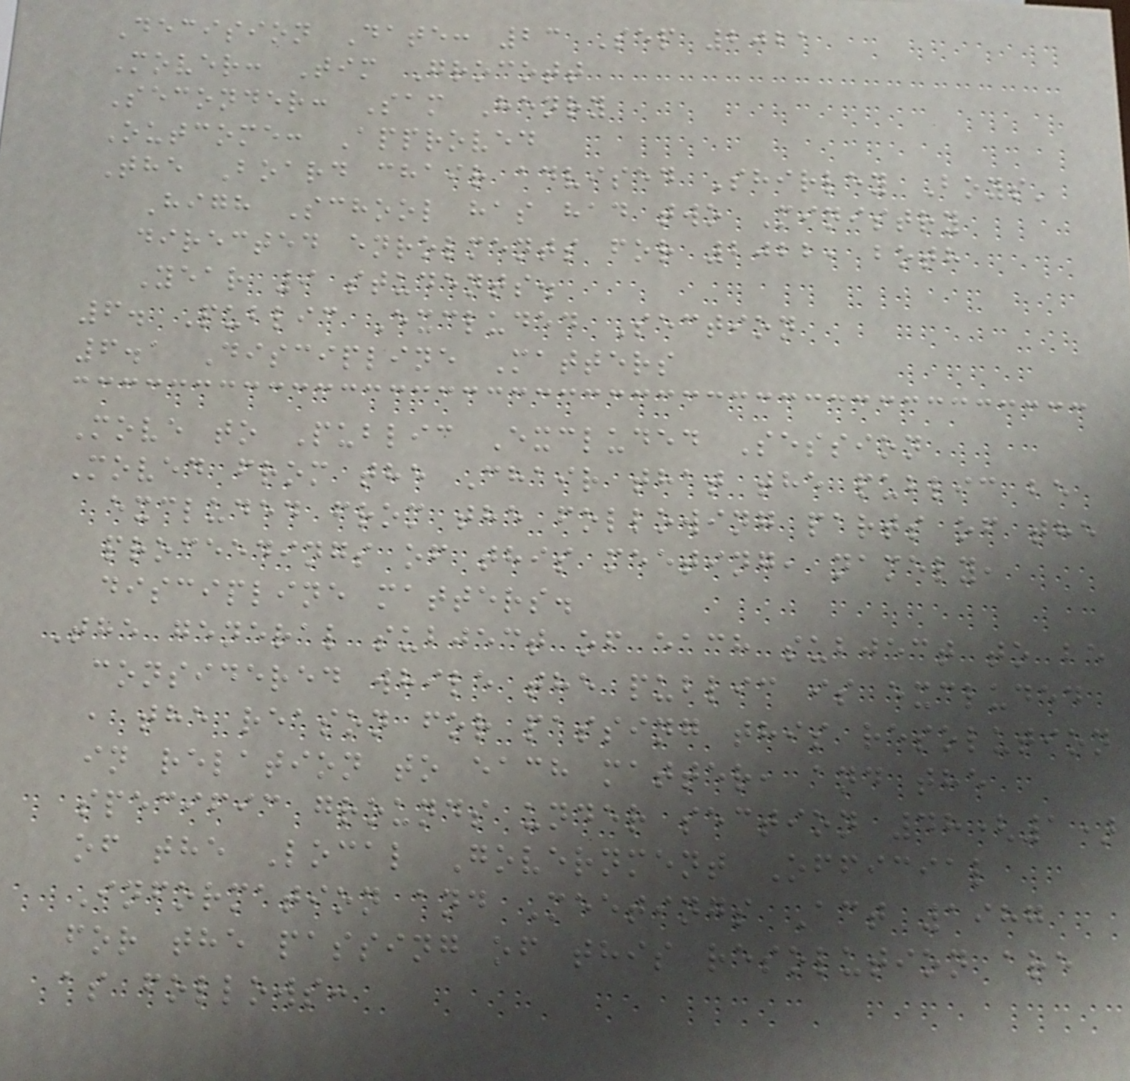Decision Date: 23 Sep 2021
Mover: Tim Grocott
Seconder: Sam Henry
Outcome: Approved
The Board chair advised Shirley Boys'
High School has had two Ministry
directed enrolments for 2022, both
Year 9 students.
6. Public Excluded Section
6.1 Discipline Matters
Move to Public Excluded Session
Moved from the Chair that the public be
excluded from the following parts of the
proceedings of this meeting, namely,
discipline matters.
The general subject of each subject to be
considered while the public is excluded
, the reason for passing this resolution
in relation to each matter, and the
specific grounds under section 48(1)
of the Local Government Official
Information and Meetings Act 1987
for the passing of this resolution are
as follows:
